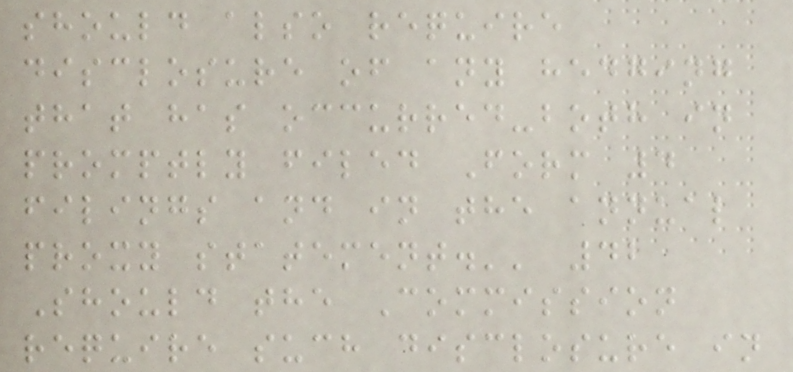should also require
disclosure of any hedging
that has occurred-both in
promptly filed Form 4
filings and in the annual
proxy statement.'' 42
Should the Commission
require such disclosure in
